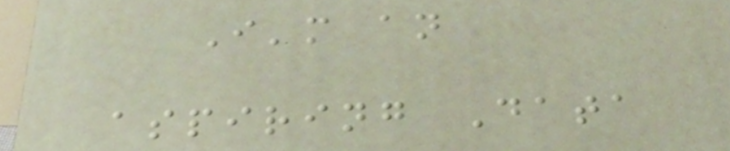I'm an
aspiring Data
